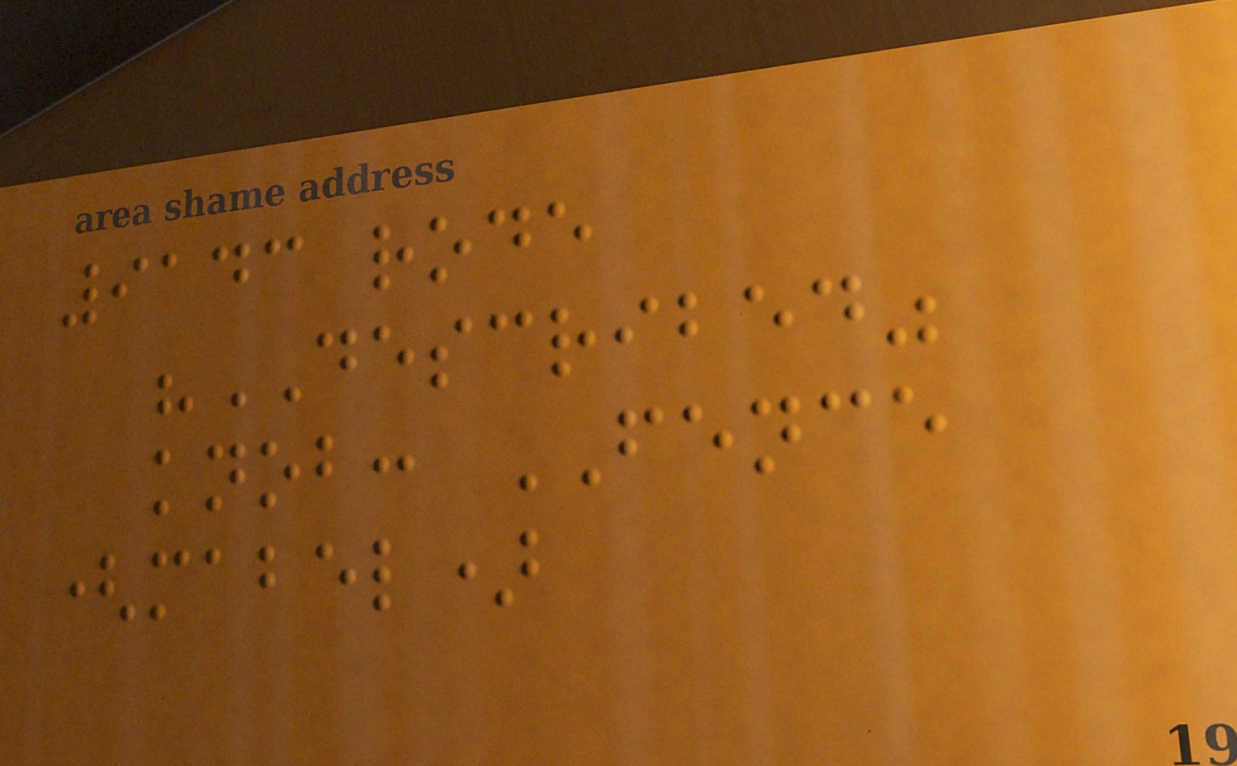9143 rode
"DESCRIBED"
knob: FENCE
(mabel)
